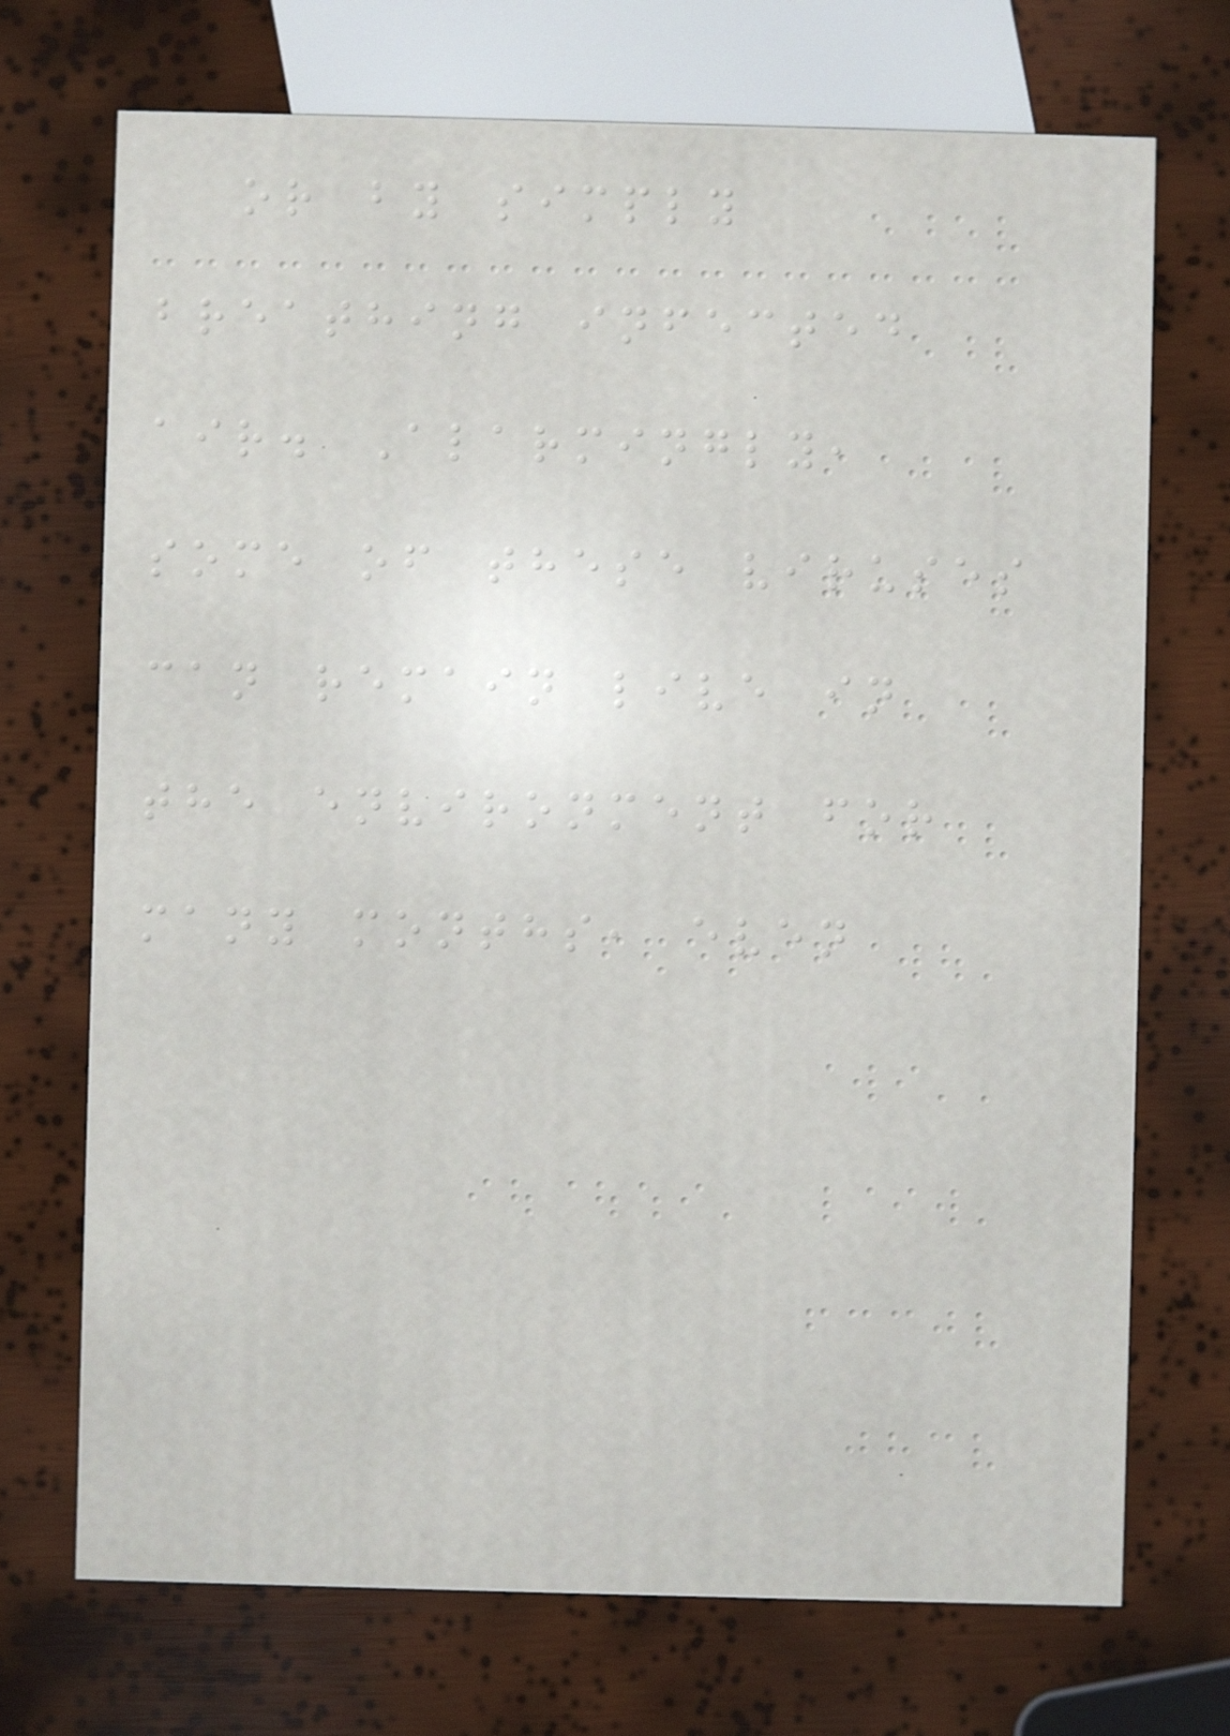or by simply
breathing infected
air. Alarmingly,
some of these viruses
can remain live in
the environment for
many months, even
